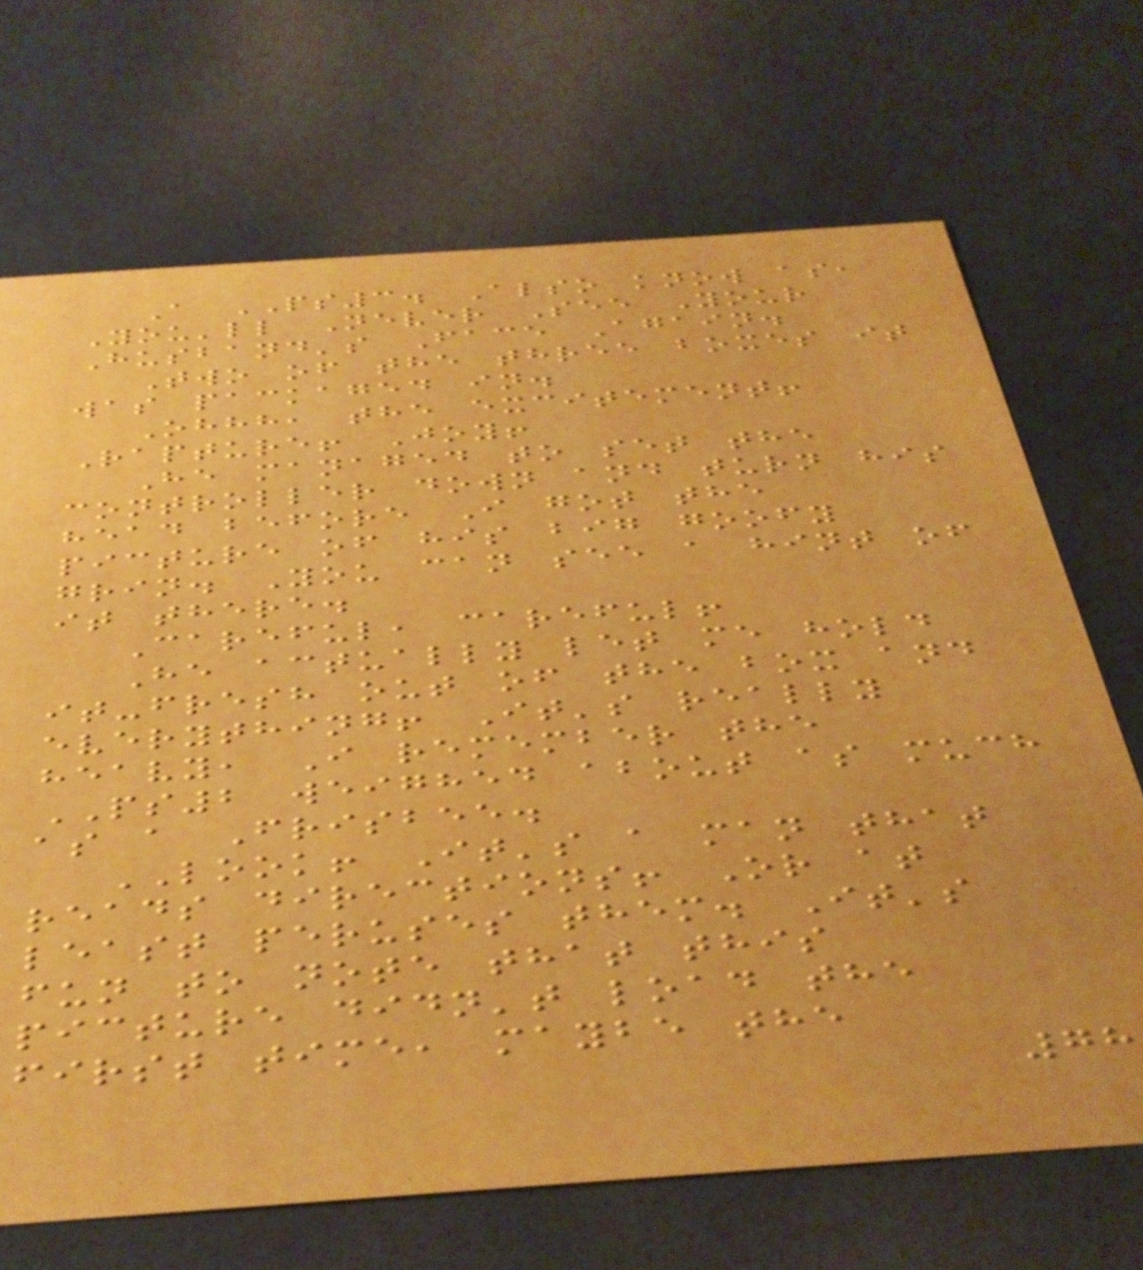A PS3. Also know as,
You'll Never See Your
Husband's Face Again.
Two of the three boxes it
was packaged in.
Ohhh, the excitement!
Rapture! Joy!
He managed to set the
controller down and turn his
head before I got the
picture of his big goofy
grin. You can see a hint of
it there.
Careful, careful!
He actually let me hold
it-fresh out of the box and
everything! It's really
heavy, I remember the
PS2 weighed about as much
as a Frisbee.
LOOK! It's a man that
reads directions! Or at
least peruses them. It's
fun to note that this
picture didn't load the
first time, maybe the
78
